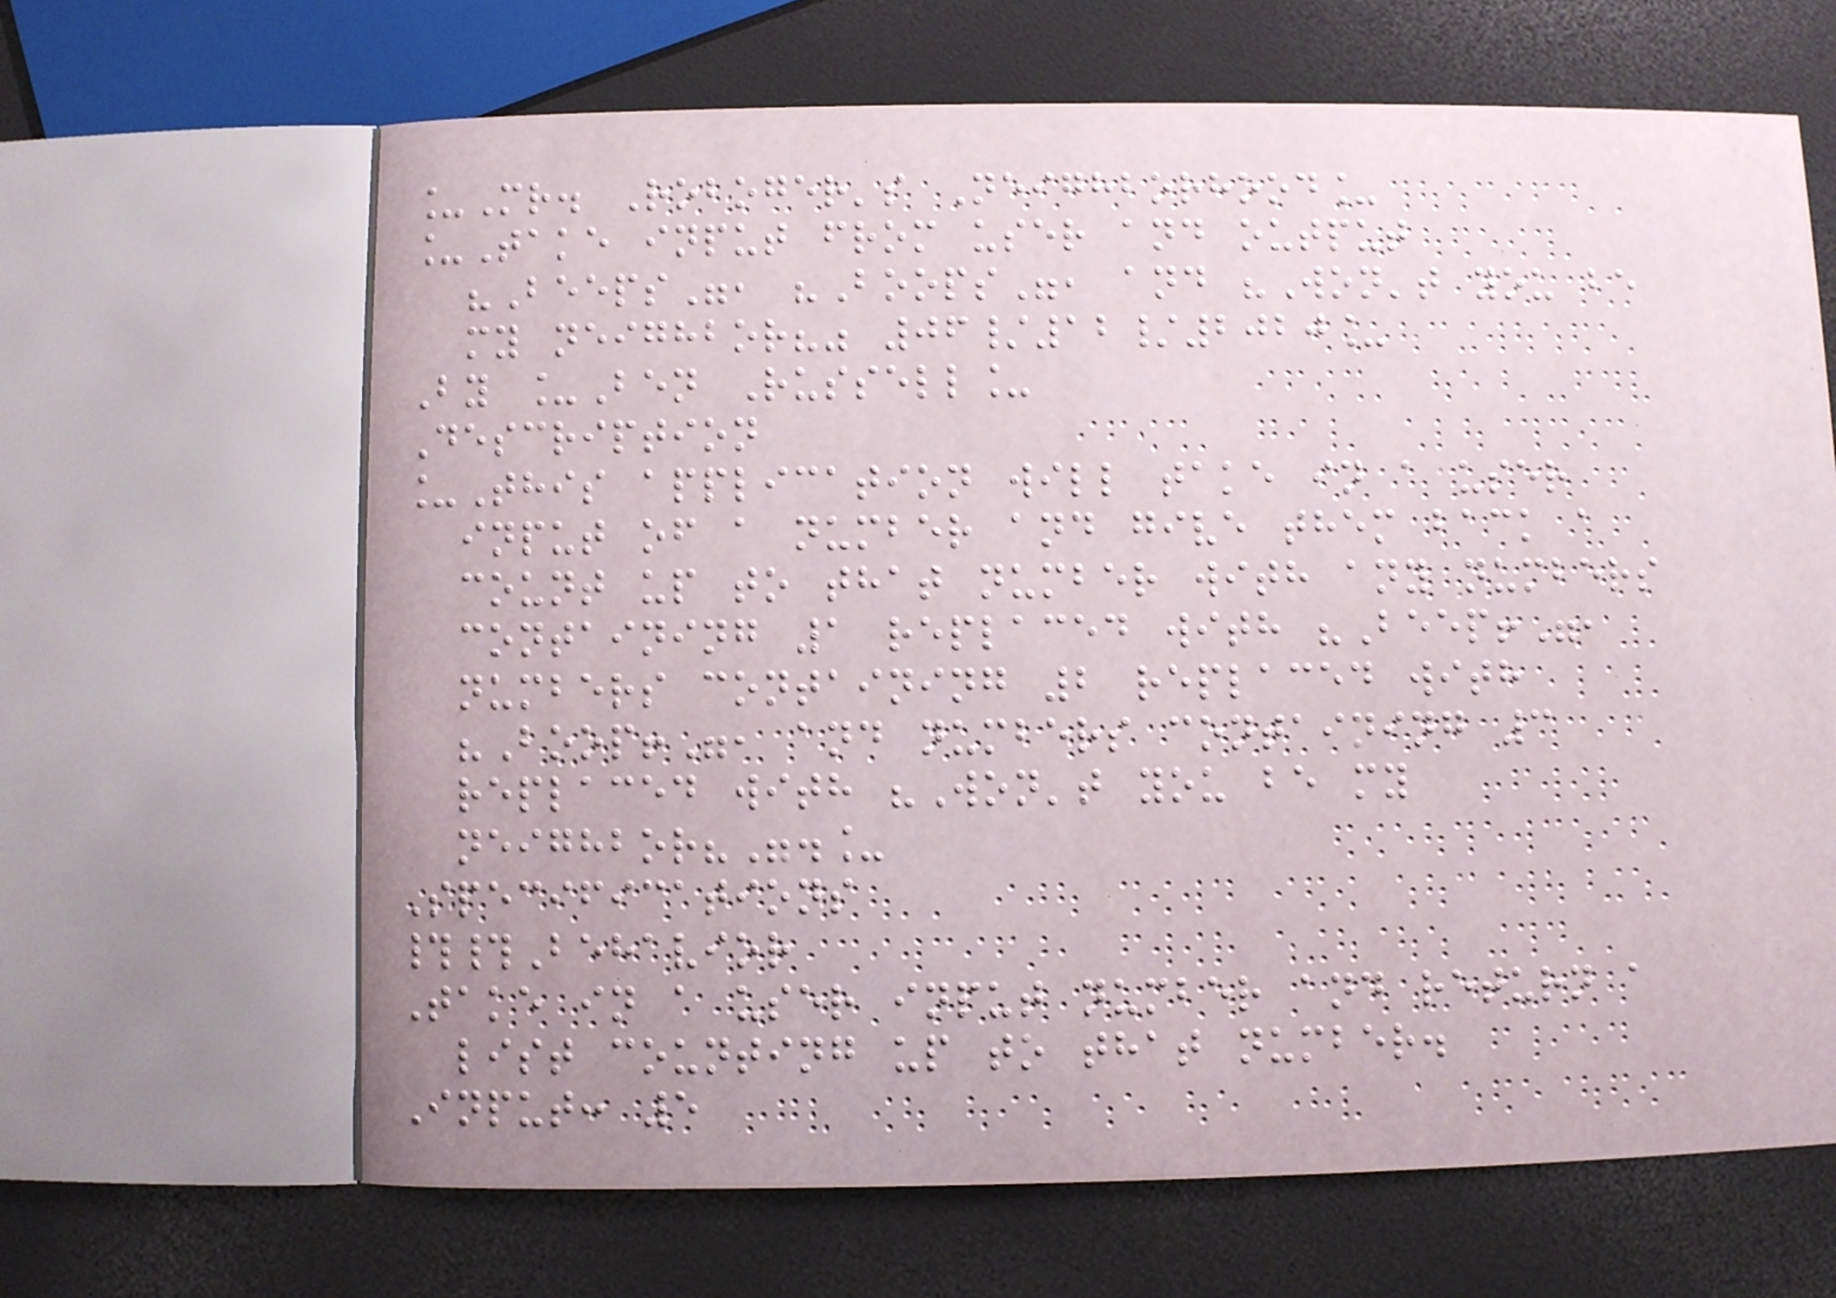_Mr. Roboger's Neighborhood_
_Take input from user and output
"Beeps", "Boops", and "Won't you be
my neighbor?" 06/12/2020_
By _Ben Russell_
Description
_This application will take in a user
input of a number and give them back a
count up to that number with any numbers
containing 1 replaced with "Beep!",
numbers containing 2 replaced with
"Boop!", and numbers containing 3
replaced with "Won't you be my
neighbor?"._
Specifications
##Behavior
Take in a user input number and return a
list counting up to that number.
Input: 5
